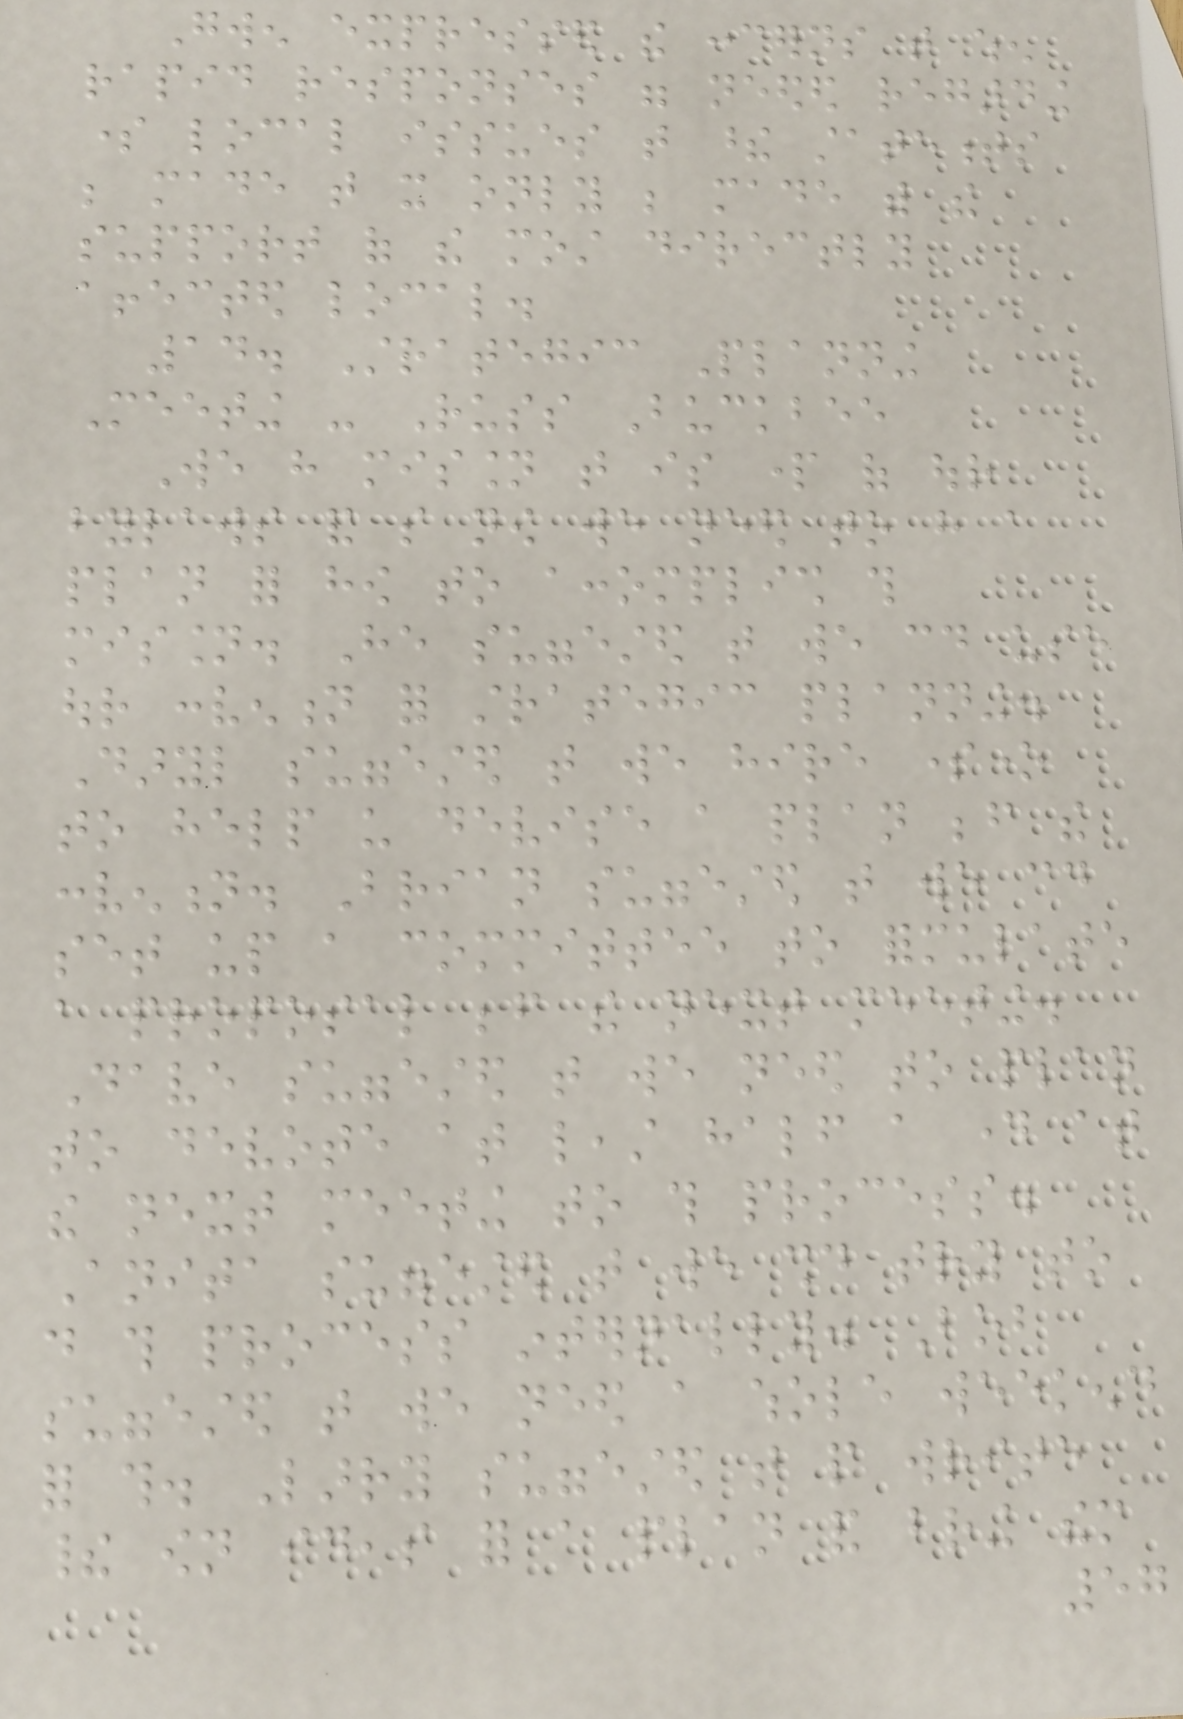Gwen expressed the concerns that when
rapid responses were needed regarding
some local issues that these statements
be made that it only be made with the
support of the most directly
affected local.
14. Strategic Planning
Meeting - Russ Buckbee
We have mission that is part of our
bylaws and so now we need to have a
plan for how to accomplish this
mission. He suggested that we could use
our convention for strategic planning.
Daryl suggested that we hire someone
to help us devise a plan before the
convention. Brian suggested that we could
set up a committee to formulate
a proposal before the next meeting.
Dave suggested that we need to plan
to devote at least half a day at
the next meeting to this process.
Anita suggested that we should try to
do this process internally. Bob
suggested that we need a whole weekend
for this. Larry suggested that people write
their own ideas for a plan and bring them
57
